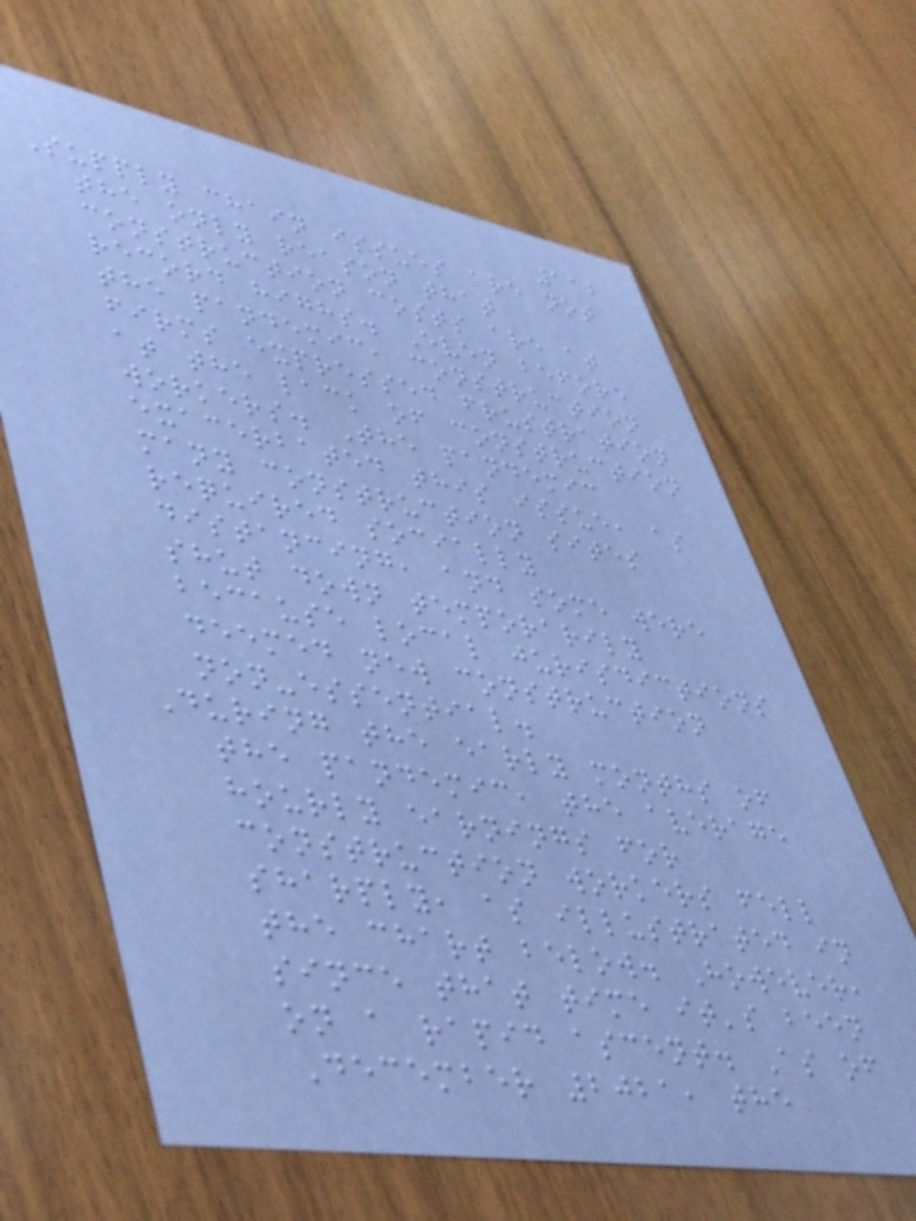112
Supply chain issues are not
the only reason that
construction costs are at
record highs. Even before
the pandemic, construction
firms expressed frustration
at the lack of construction
workers. The pandemic
exacerbated this issue, as
many construction sites
required socially
distancing, and some were
shut down temporarily
because local jurisdictions
deemed new construction
non-essential.
During the early months of
the pandemic, the average
hourly earnings for
construction workers fell
sharply, as illustrated in
the chart below. However,
since that time it's been
on a rapid ascent. As of
December 2021, the
